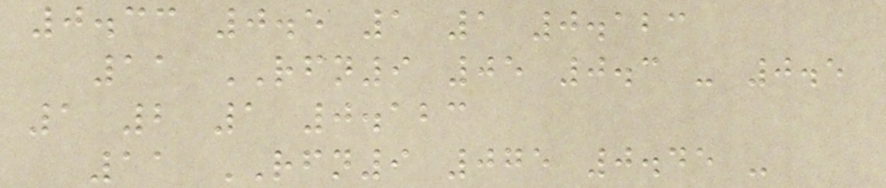0.33 0.5 1 1 0.123
11 RFN9 05 0.3 - 0.5
1 2 1 0.123
11 RFN9 075 0.45 -
